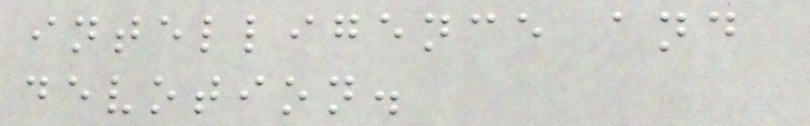intelligence and
devotion.
